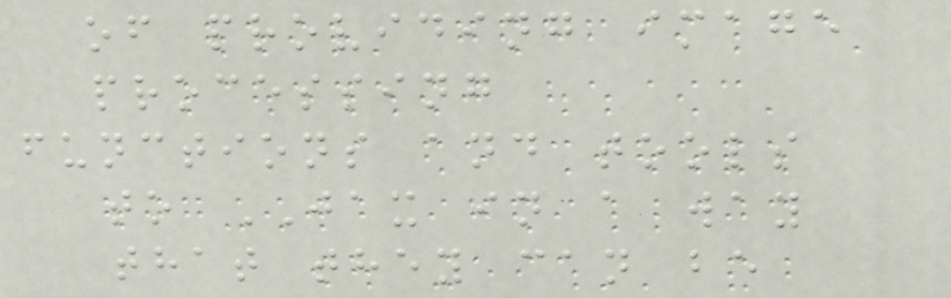of providing image
processing
functions and tools
to JAX in a way
that they can be
